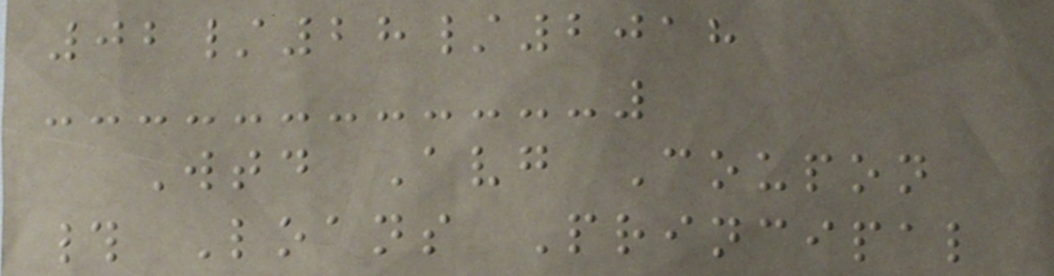02/28/2018
Wtd Avg Coupon
# Loans Principal
